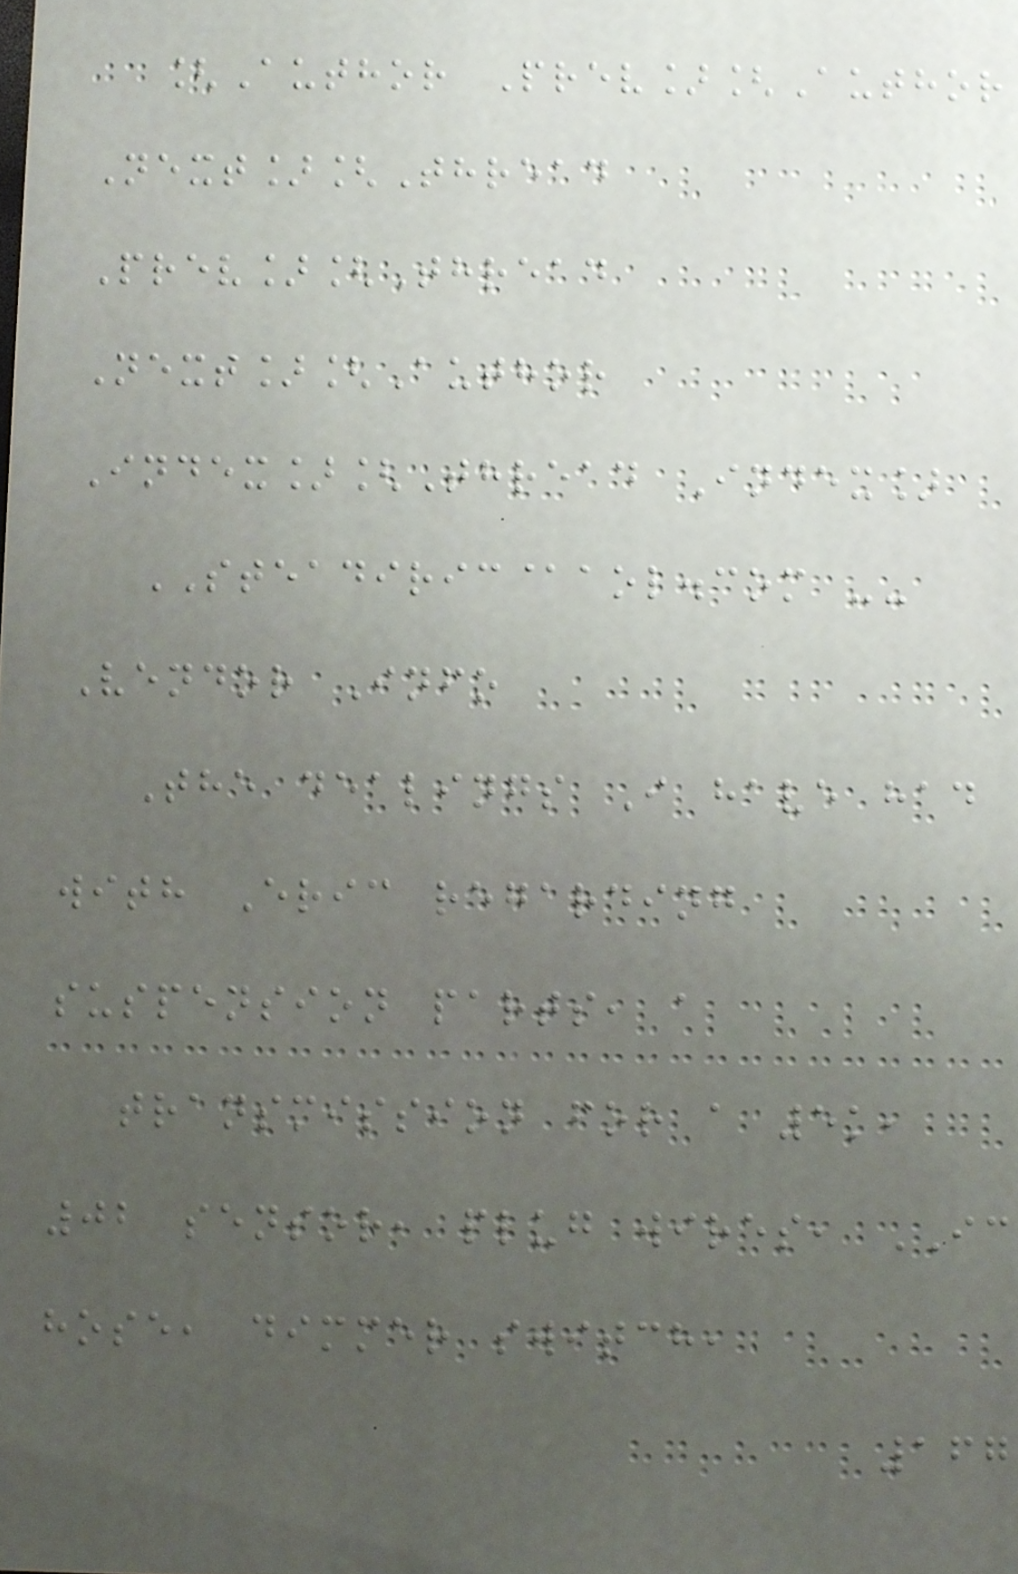[Author Prev][Author
Next][Thread
Prev][Thread
Next][Author
Index][Thread Index]
STEADIRIC@aol.com --
Vendor Info
The dealings I have had
with Eric regarding
suspension parts, a
transmission for a 5k,
02 sensor, plug wires, IC
hose, dimmer switch,
167
